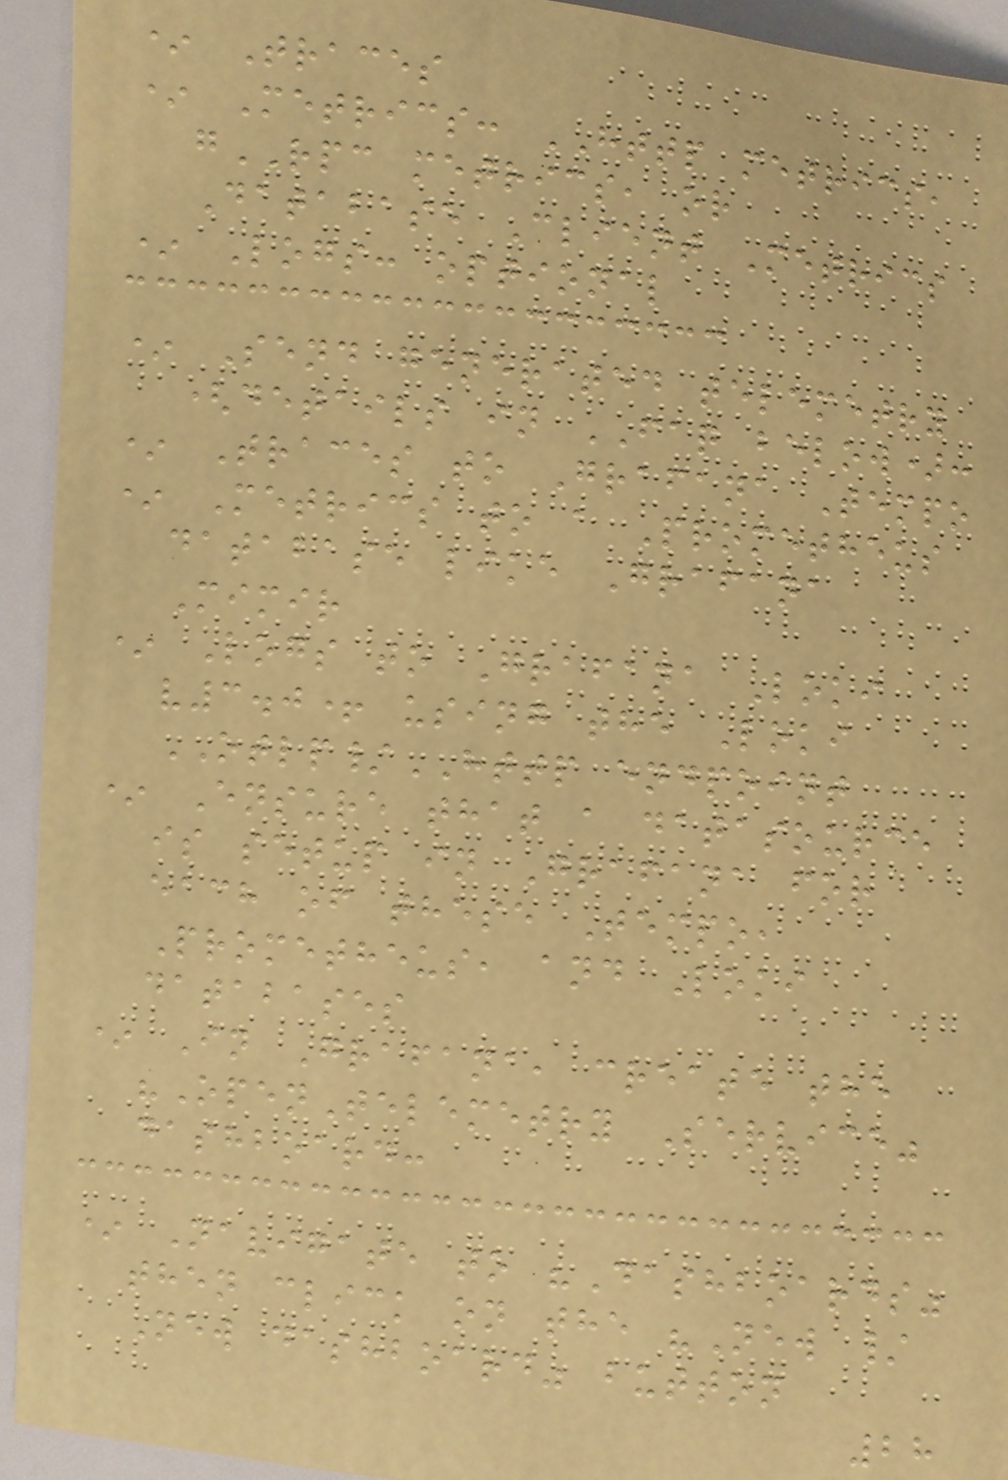* Traces
* Metrics: HTTP metrics,
gRPC metrics, or
Database Client Metrics
* Logs: optional
* Send generated telemetry
(details in FAQ below):
* Traces to Grafana Tempo
* Metrics to a Prometheus
database like Grafana
Mimir
* Logs to Grafana Loki
v3.0+ using the Loki
OTLP/HTTP endpoint
* Ensure that a datasource
is setup in Grafana for
each of these Tempo,
Prometheus, and Loki
databases
* In Grafana, create the
"OpenTelemetry Service"
dashboard:
* Navigate to "Dashboards"
then click on the "New /
New dashboard" button
28
